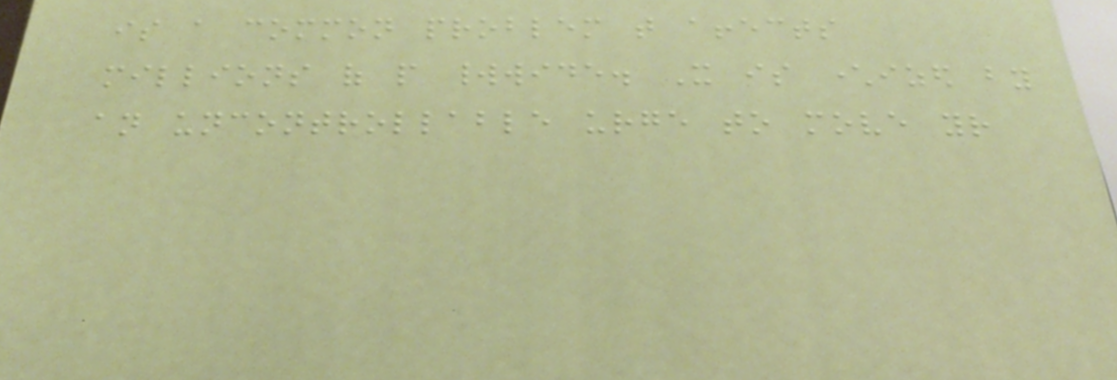is a common problem that affects
millions of people worldwide. It is characterized by
an uncontrollable urge to move your
